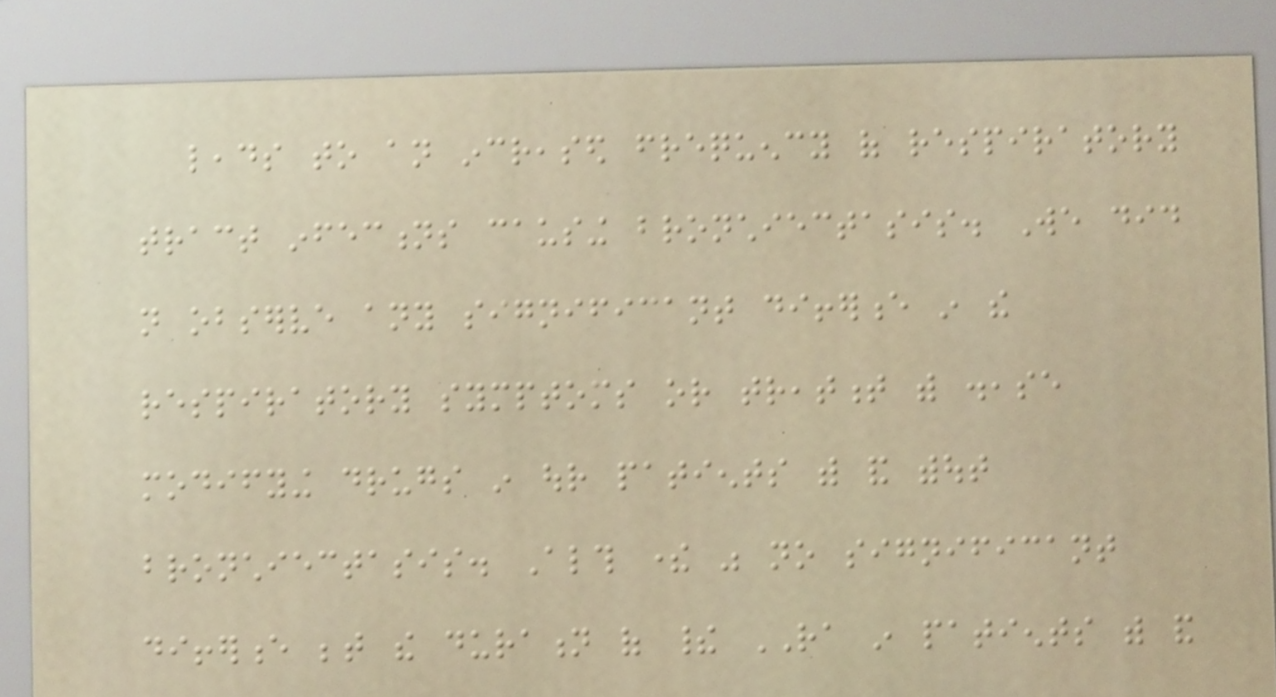leads to an increased frequency of respiratory
tract infections causing bronchiectasis. We did
not observe any significant difference in the
respiratory symptoms or treatment with disease
modifying drugs in our patients with and without
bronchiectasis. Although there was no significant
difference between the duration of their RA in patients with and
